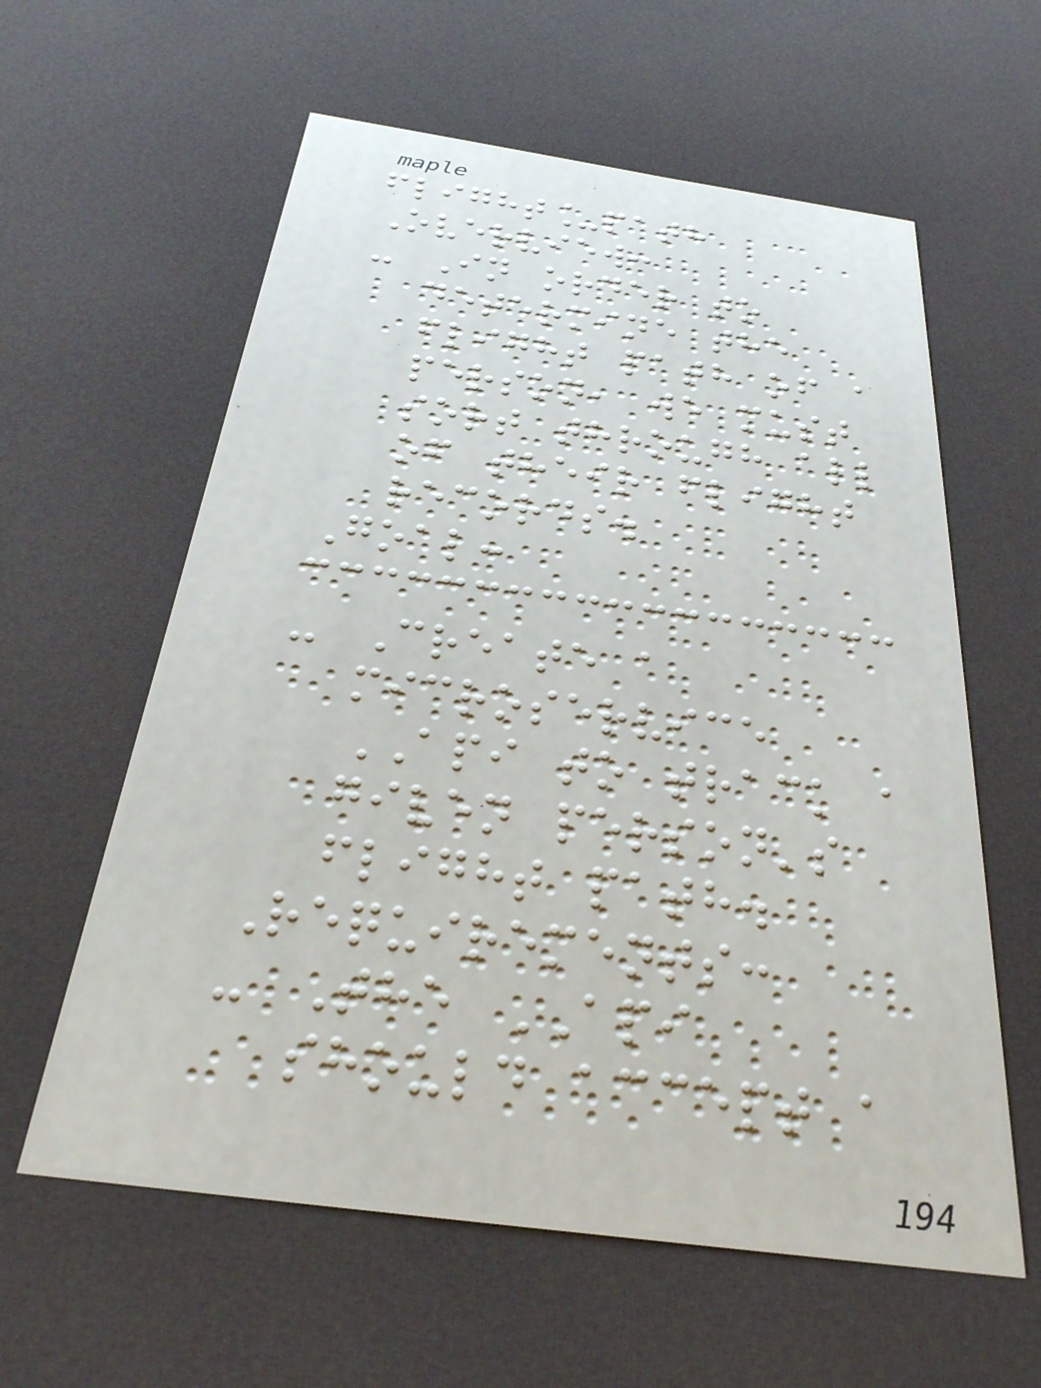flight_path
Overview:
- In order to
determine the
flight path of a
person, we must
sort through all
of their flight
records.
Goal:
- Create a
microservice
API to track a
given person's
flight path.
Requirements:
- The API
should accept a
